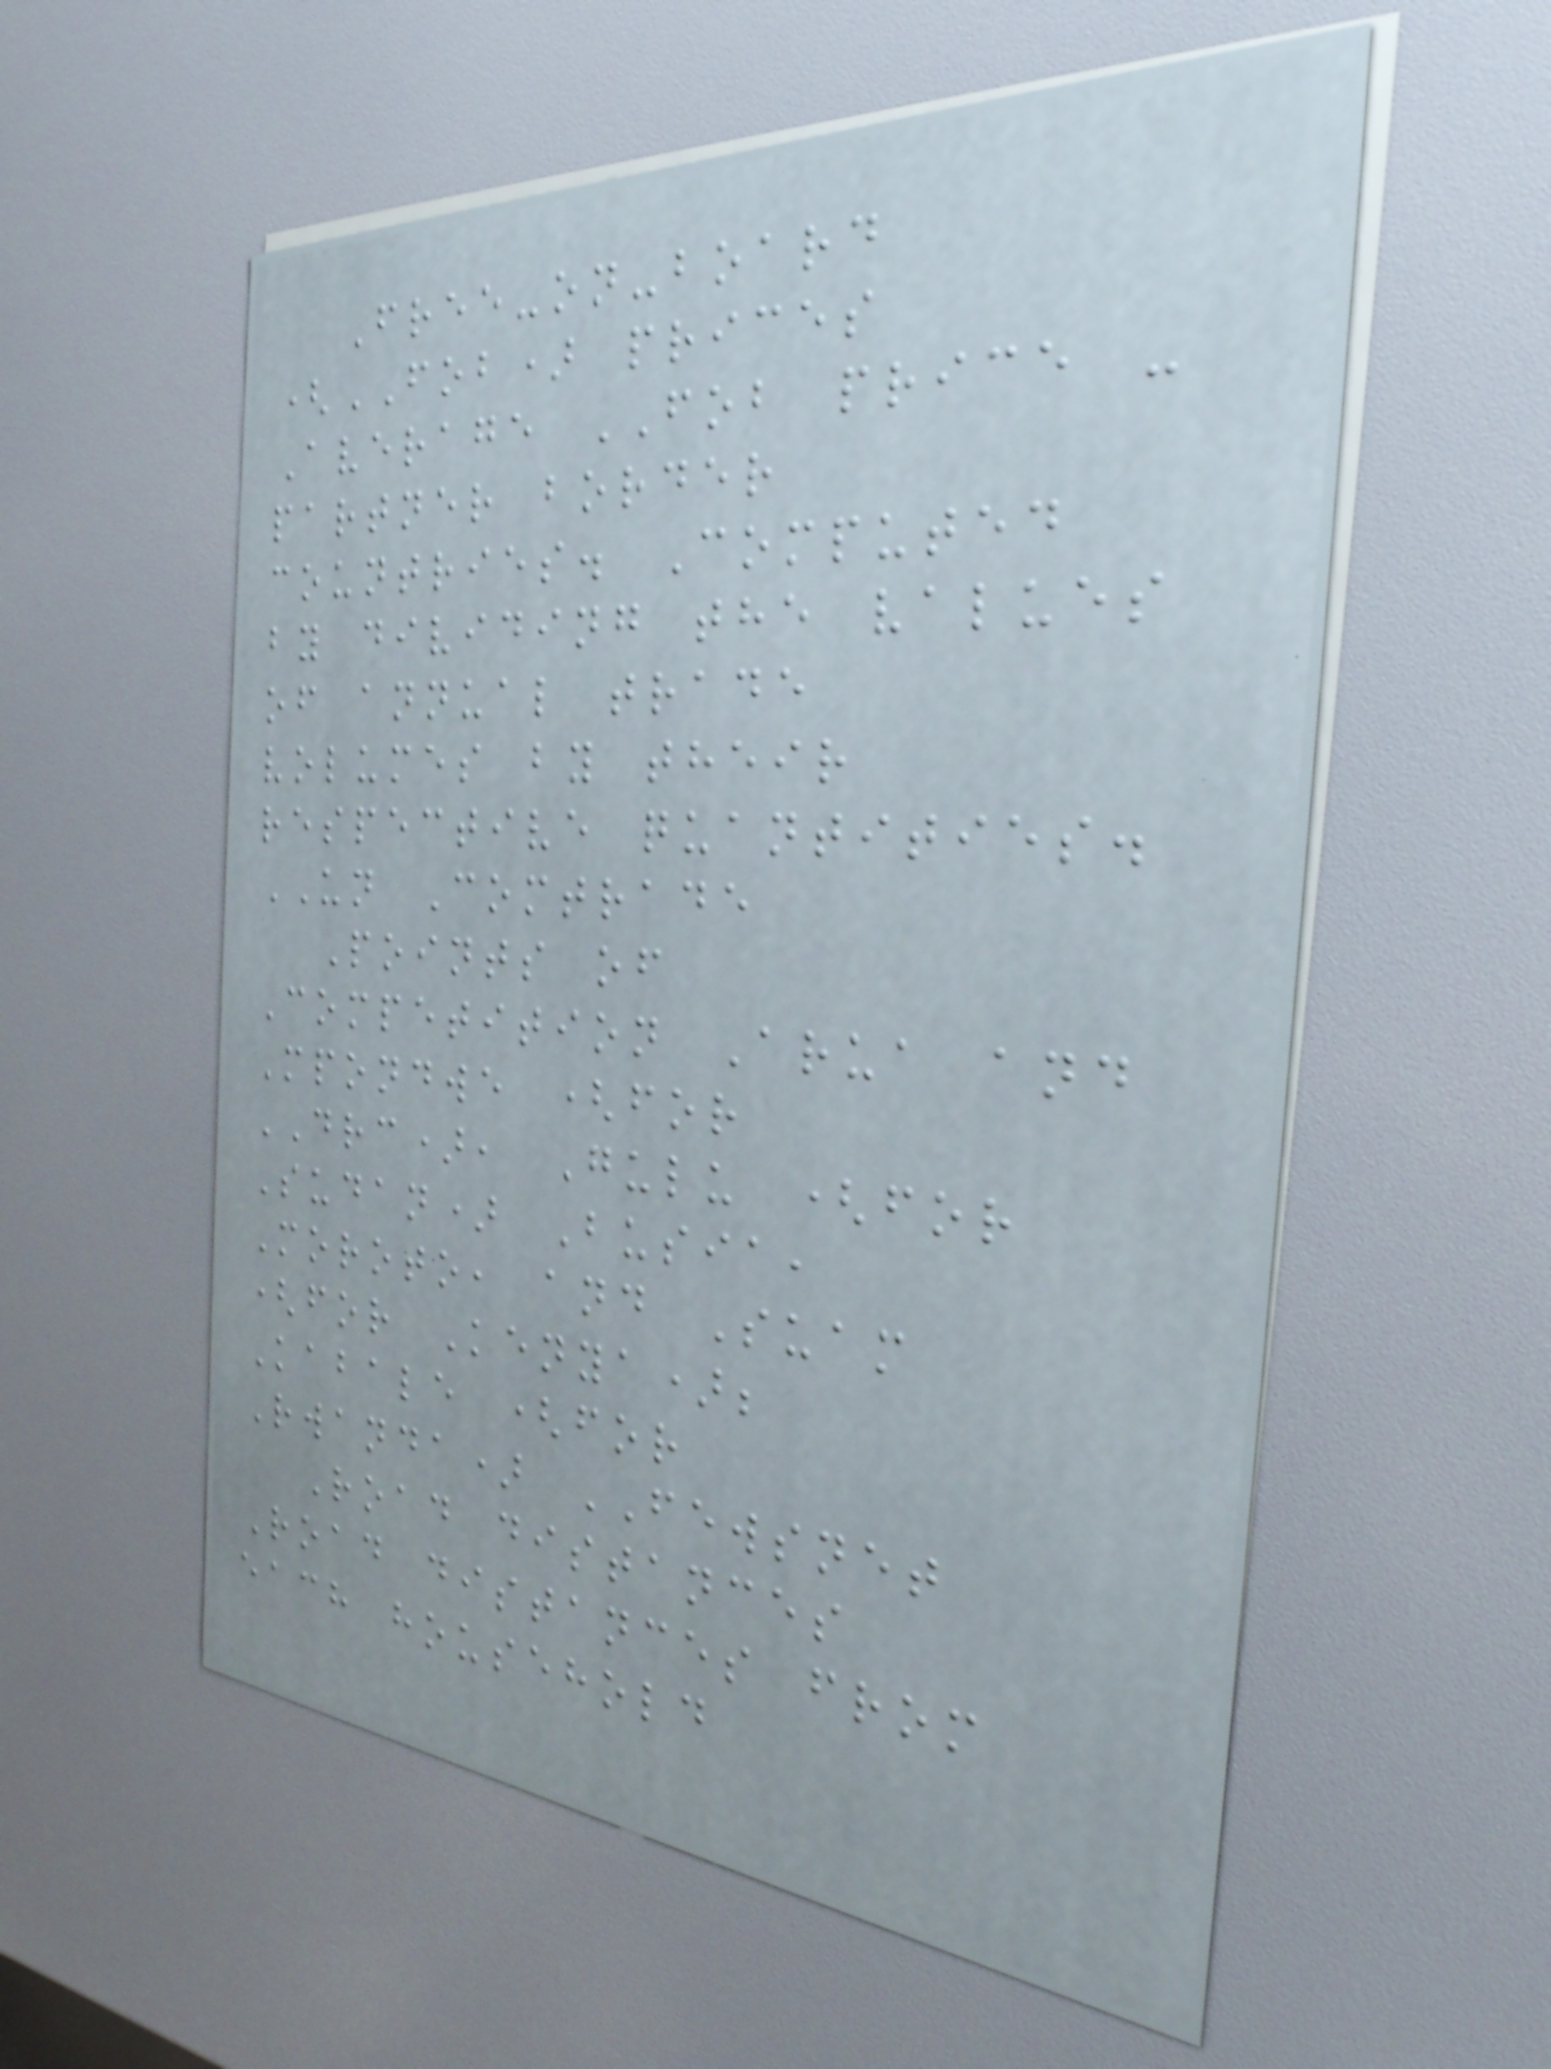Free-on-board
(FOB) prices
Average FOB price -
partner border
countries. Computed
by dividing the values
of annual trade
volumes by their
respective quantities.
UN Comtrade
Points of
Competition Arua and
Mpondwe (for
DRC), Gulu (for
Sudan) Busia,
Moroto, and Suam
(for Kenya);
Kabale (for
Rwanda) FEWSNET
Road distances
Road distances from
each household
